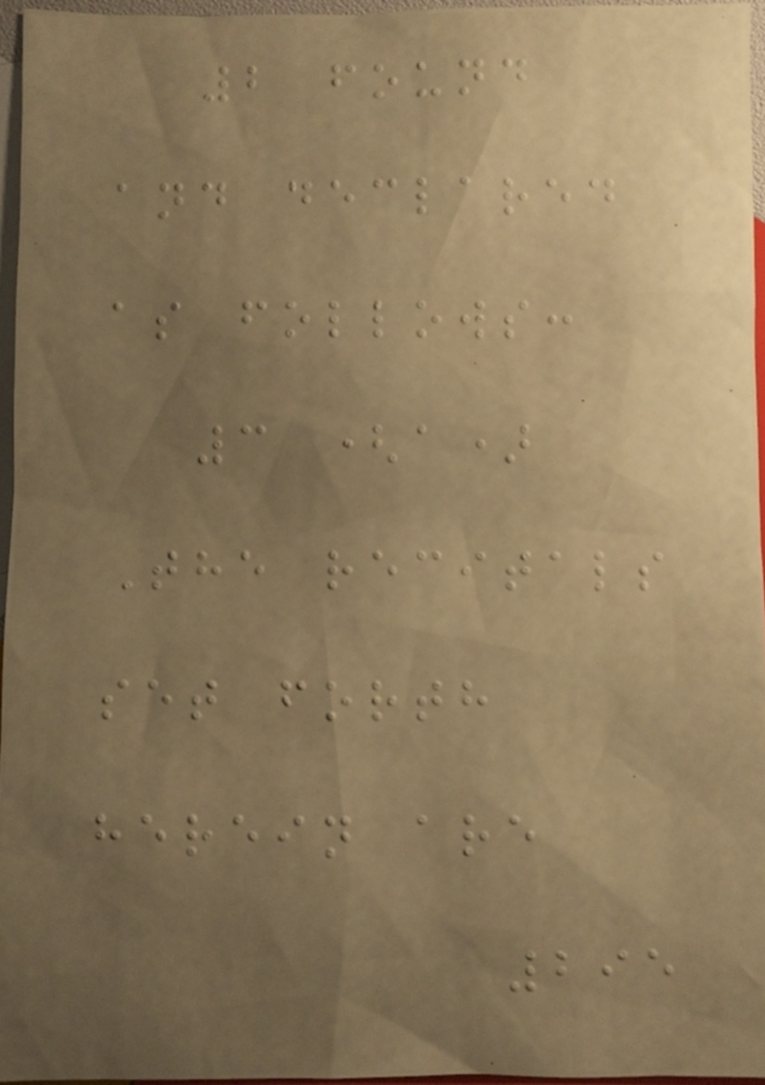2 found
and declared
as follows:
3 (a)
The recitals
set forth
herein are
295
